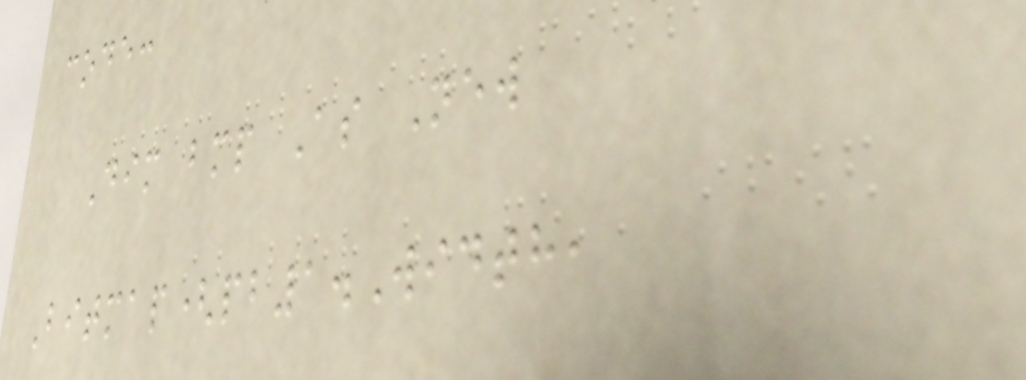code:
Dim bmp As New
Bitmap(pb1.Width,
